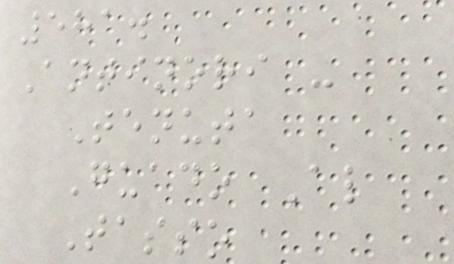581.
Antinori -
Tenuta
Guado Al
Tasso
